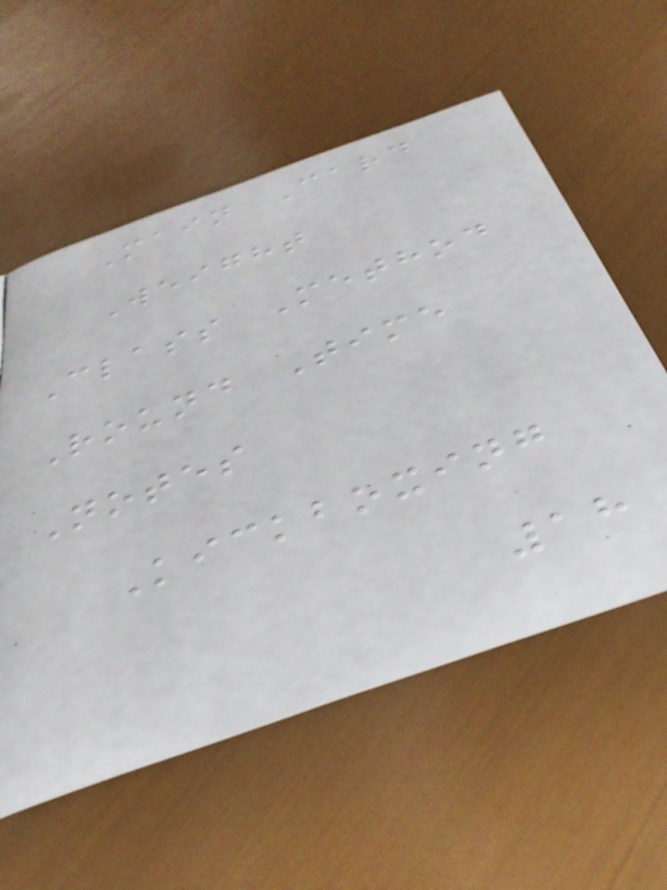Main Card
Weight
Class Method
Round Time
Notes
Kickboxing
18
